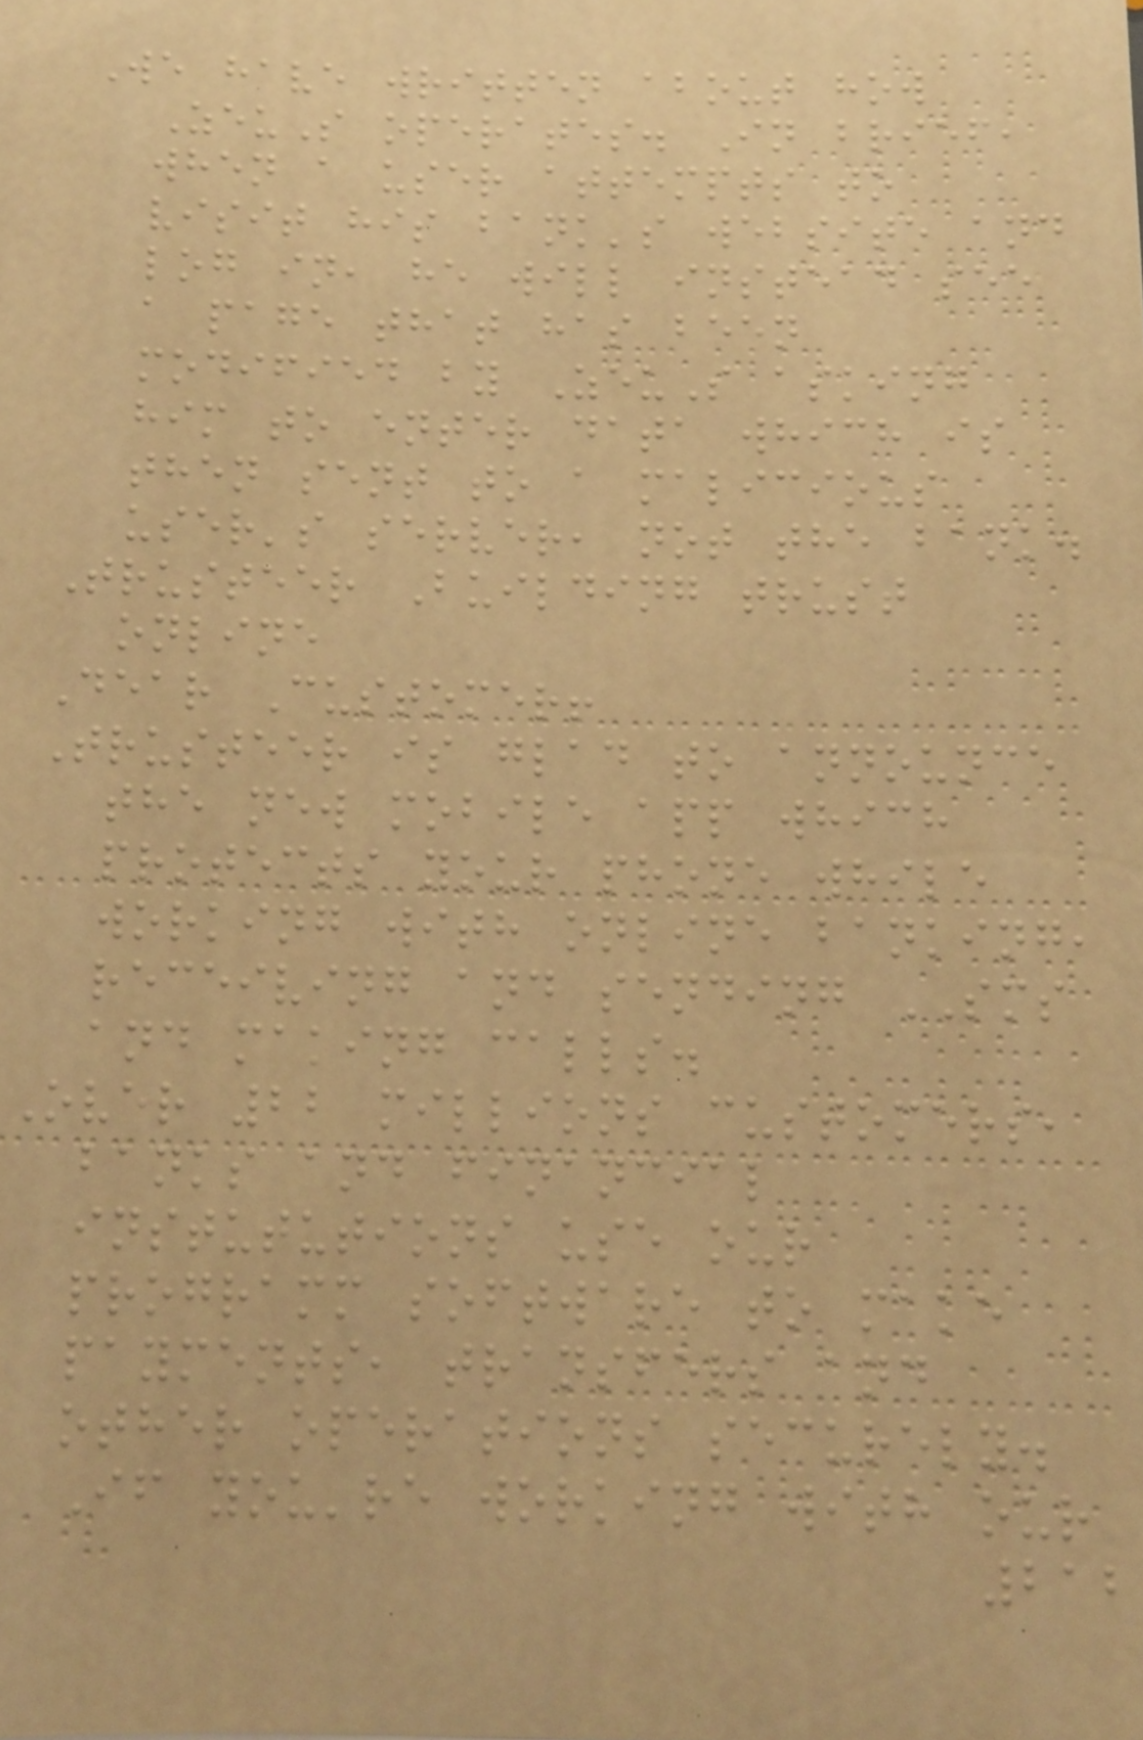We have written about how
ZeuS operates. In brief,
when a user attempts to
visit his bank's website and
log in, he will instead see
a page that has been
modified by ZeuS asking
him to enter data which is
then sent to a malicious
user's server, not the bank.
Trusteer Building trust
online
Dear Customer!
Trusteer is glad to announce
the new mobile app which
protects your phone while
working with online banking,
receiving and sending SMS
and making calls.
Over 22 millions customers,
banks and financial
instututions use our
programm software to make
payments, transfers and
other operations securely.
If you're working with our
212
